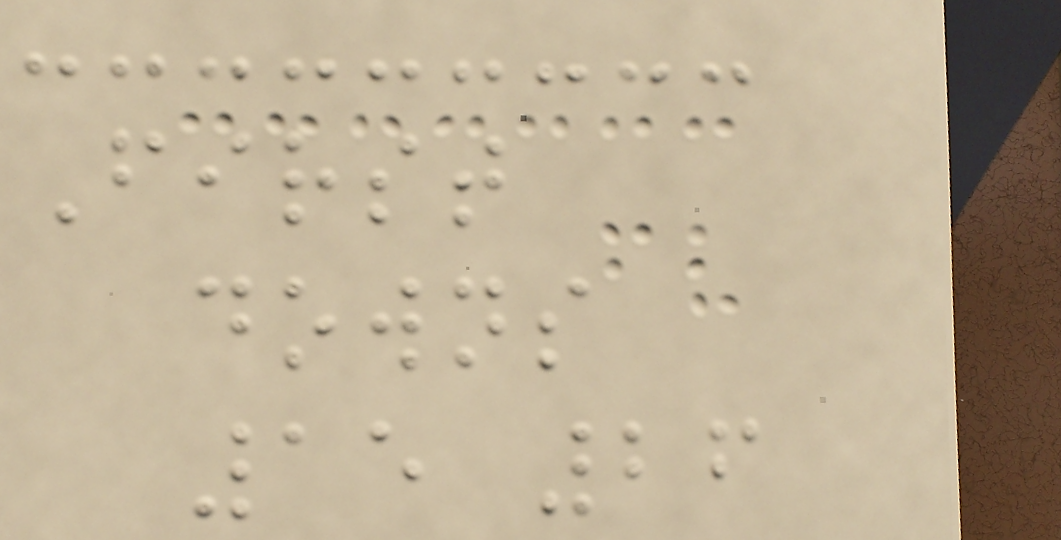First
downs
15 26
